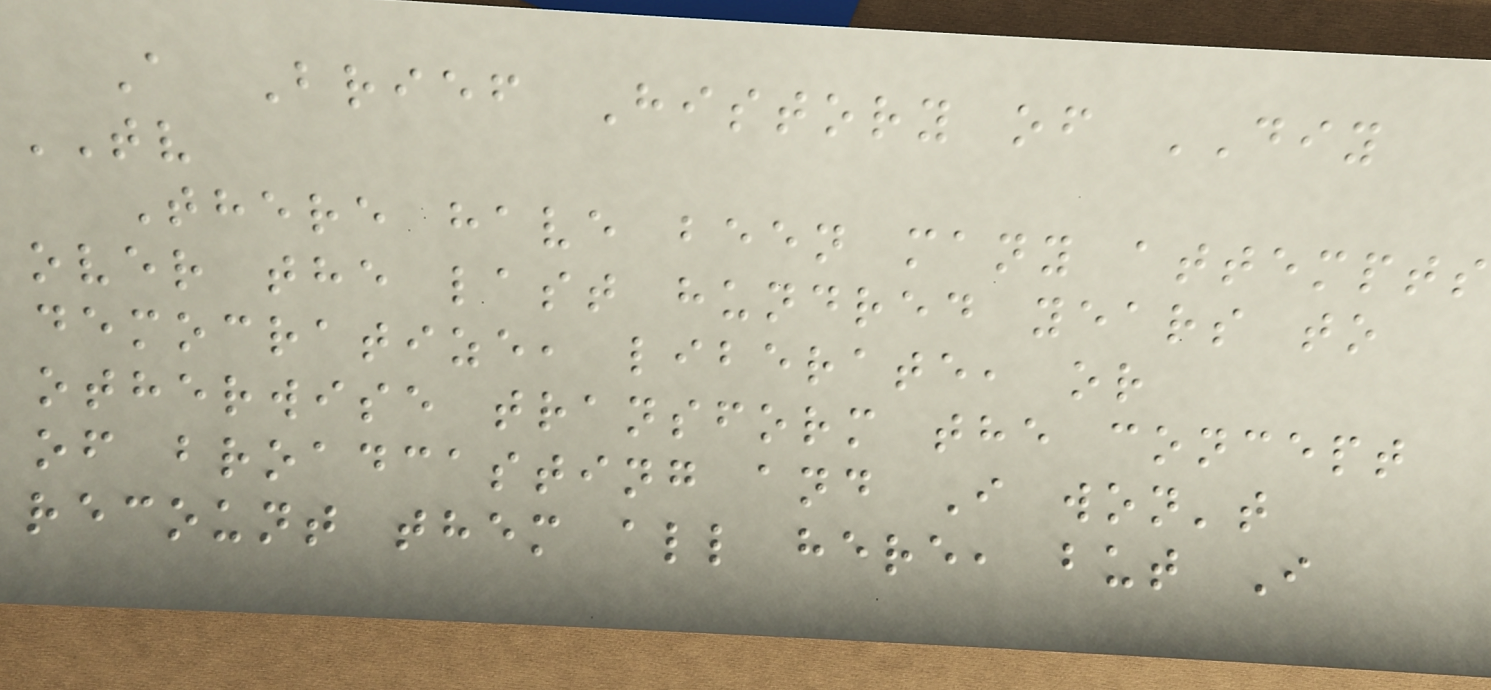A Brief History of DIY
TV
There have been many attempts
over the last hundred years to
democratize, liberate, or
otherwise transform the concept
of broadcasting and I won't
recount them all here, but I
